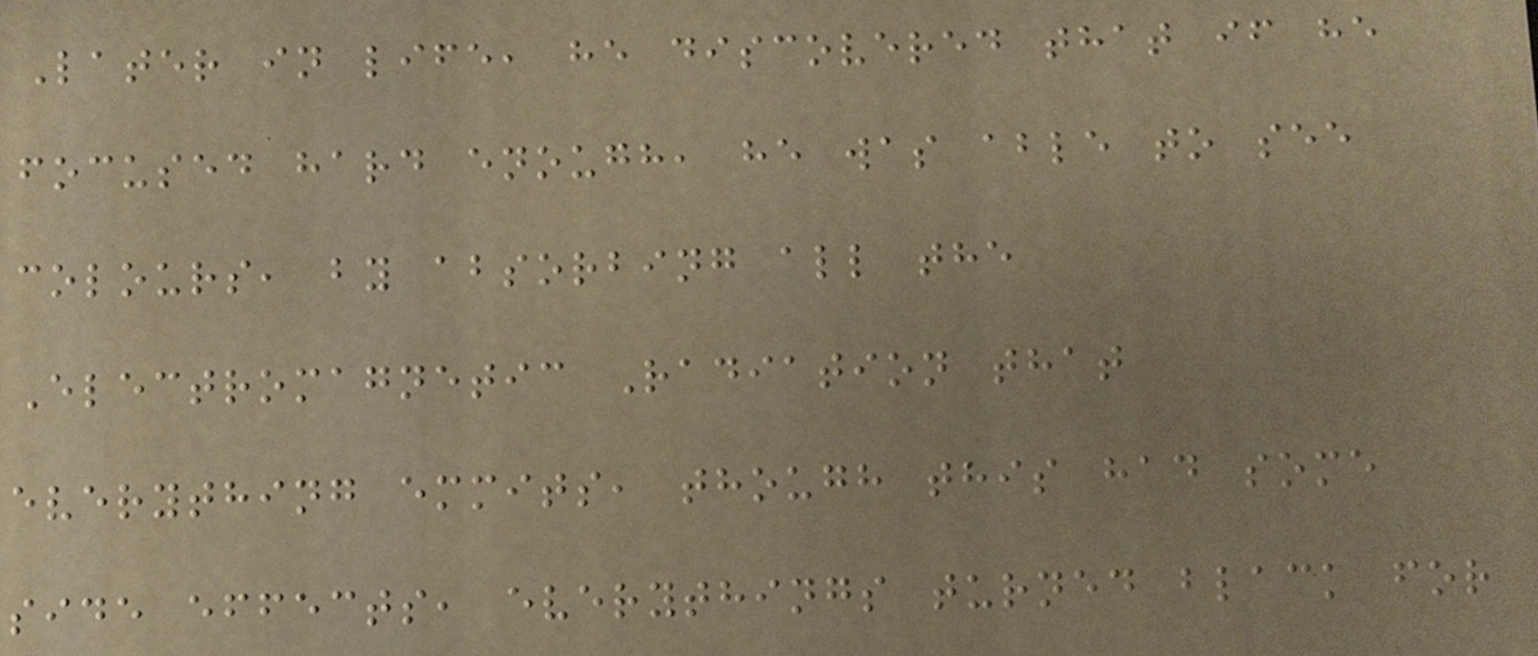Later in life, he discovered that if he
focused hard enough, he was able to see
colours, by absorbing all the
Electromagnetic Radiation that
everything emmits, though this had some
side effects, everythings turned black for
